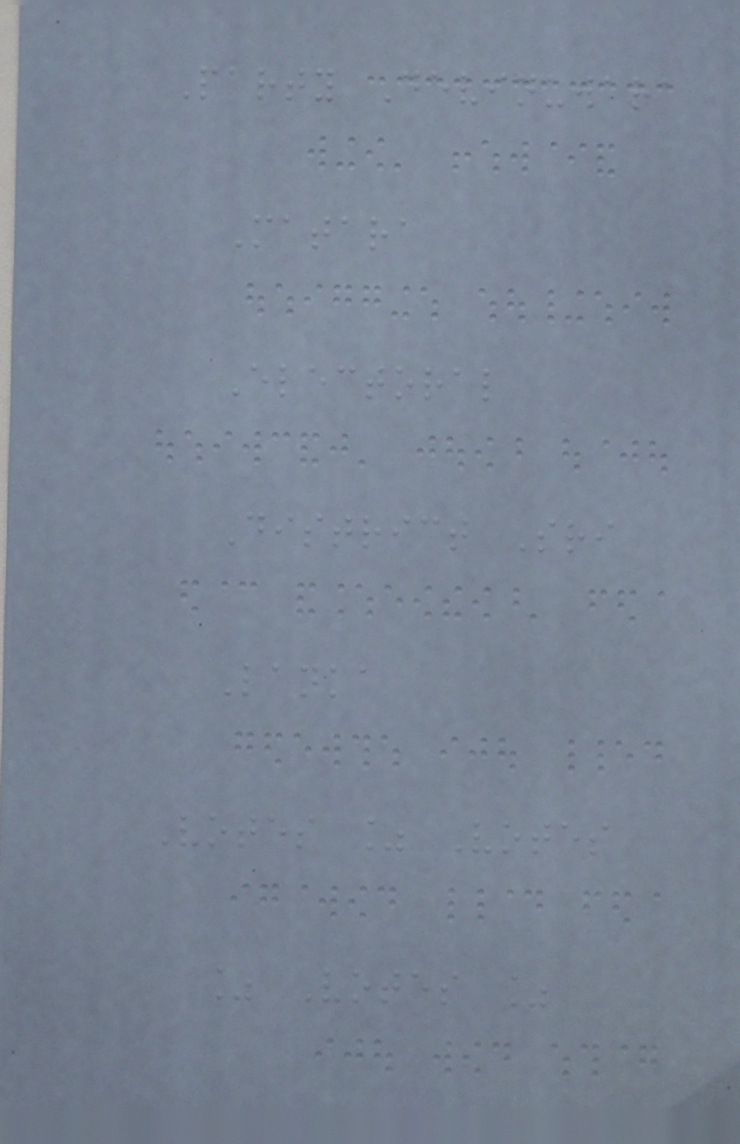Party Devinuwara
Matara
Electoral
District Sri
Lanka
Votes % Votes
% Votes %
